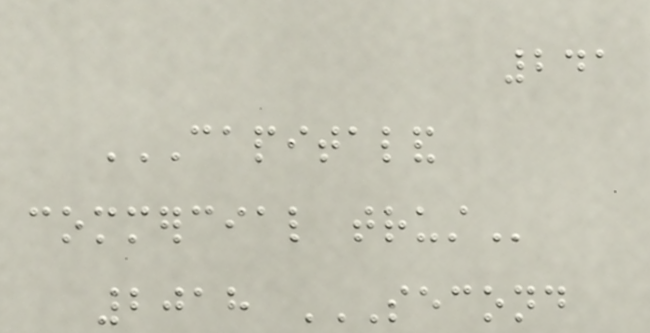241
CAPITALAND
COMMERCIAL TRUST
2018 SECOND
